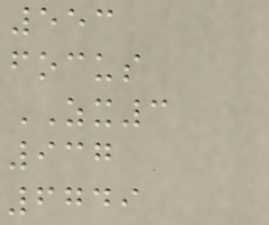553
focus
ZX3
937
6749
